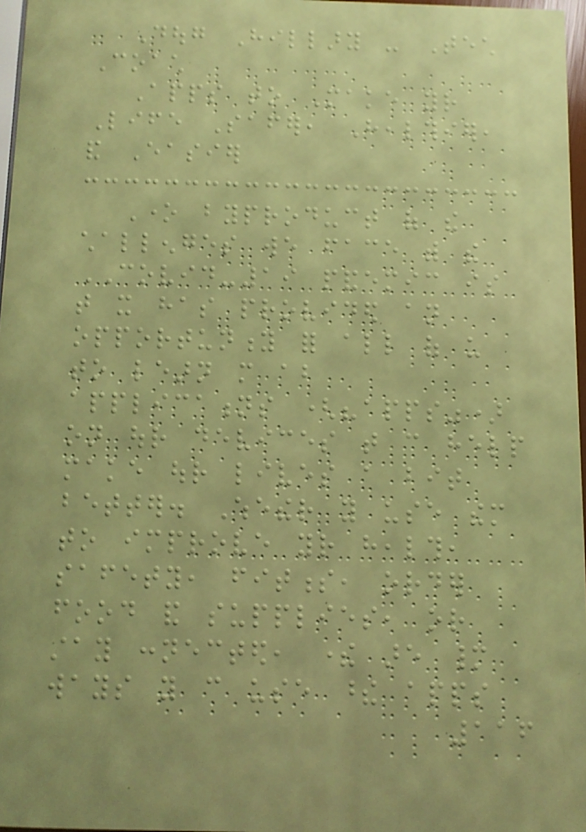Doug Hillary - Tech
Coach
Apps to Make your
Life Safer, Healthier,
and Easier
One byproduct of the
challenges we face with the
COVID-19 pandemic is
that it has provided an
opportunity for all of us
to learn more about
applications ("apps")
on our devices that can help
make our lives a bit
better. Whether you use them
to improve your health,
safety, fitness, order
food and supplies, or
stay connected, there are many
ways you can use these apps
116
